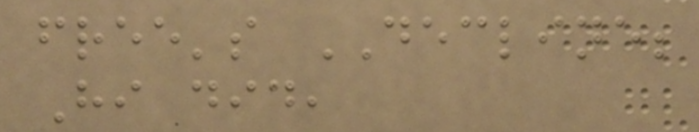free's DECLINE;
Hi did,
